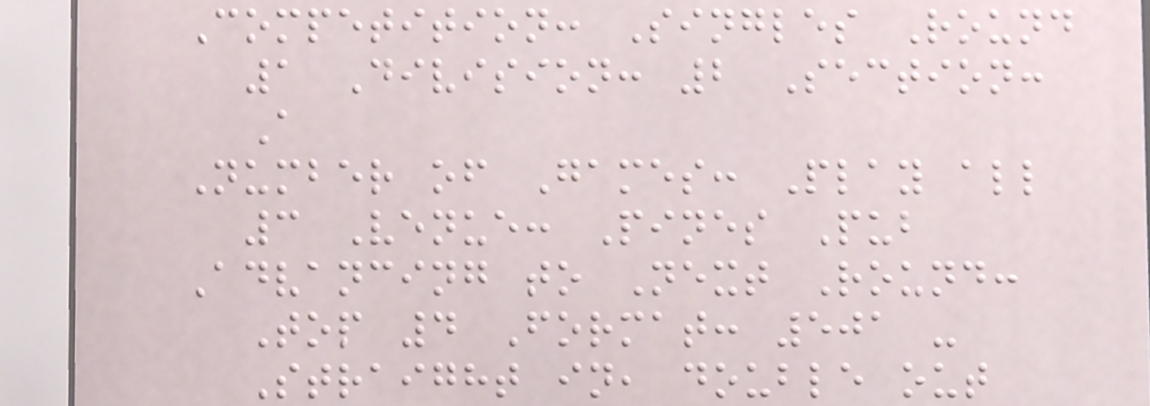Competition: Singles Round
1 Division: 2 Section:
A
Number of Games: Play all
3 Venue: Pines Pub
Advancing to Next Round:
Top 4 Format: 501 -
Straight in, double out
